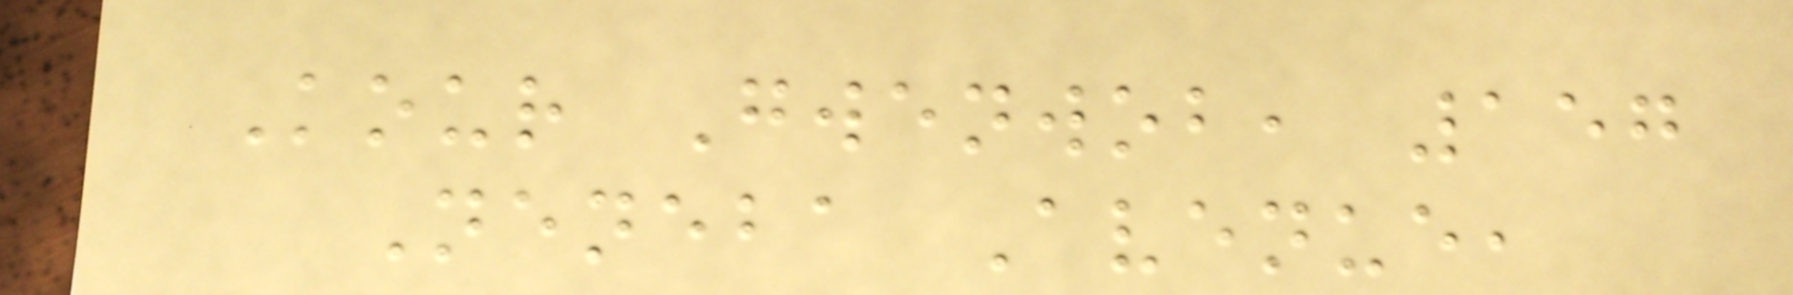Kour Gwenwob, 157
Neneba Avenue,
